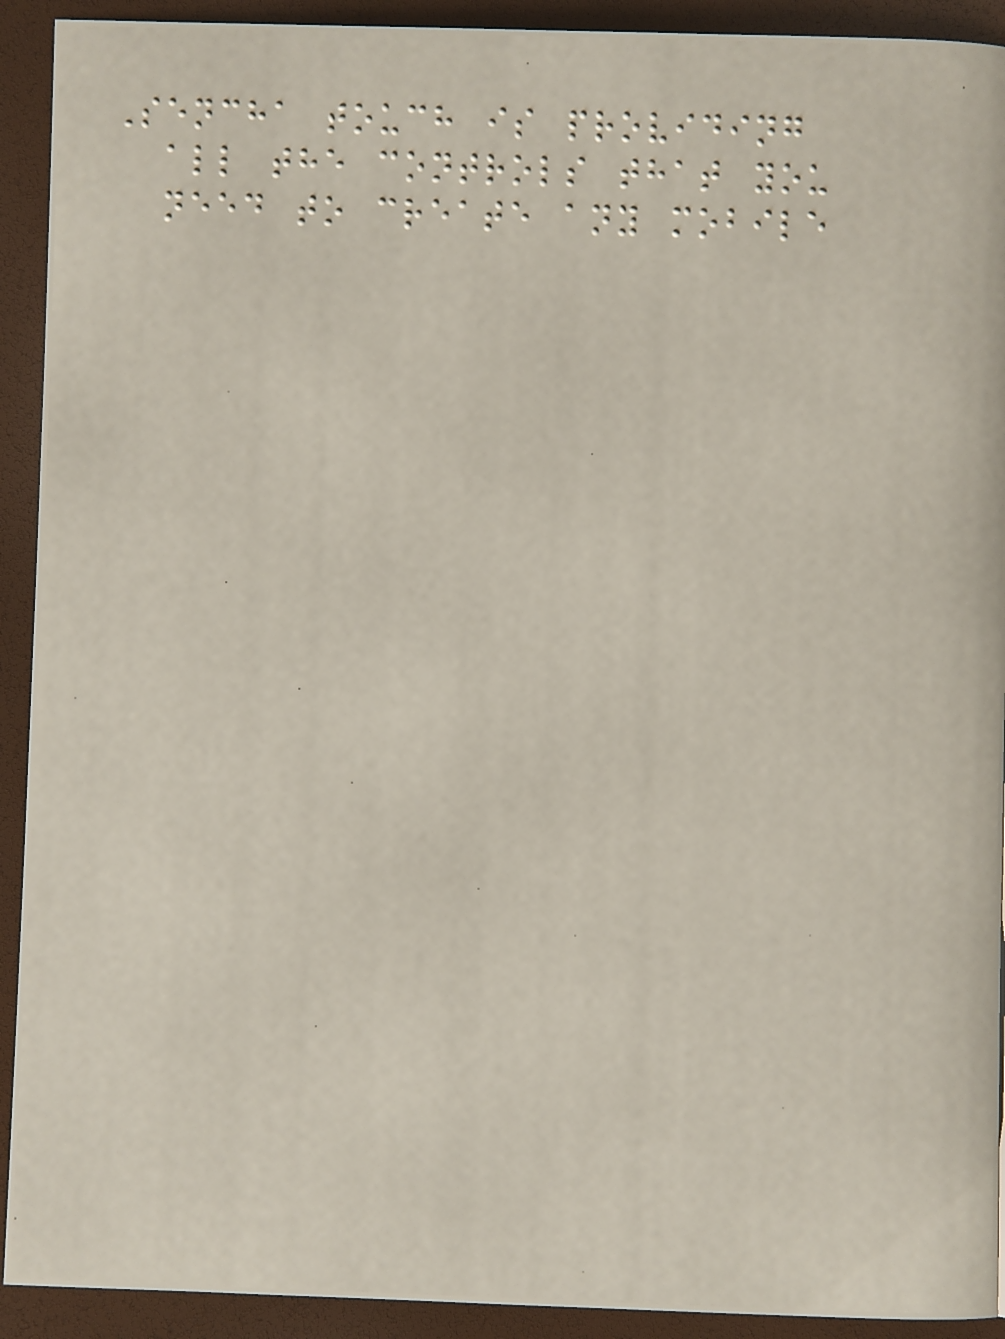Sencha touch is providing
all the controls that you
need to create any mobile
